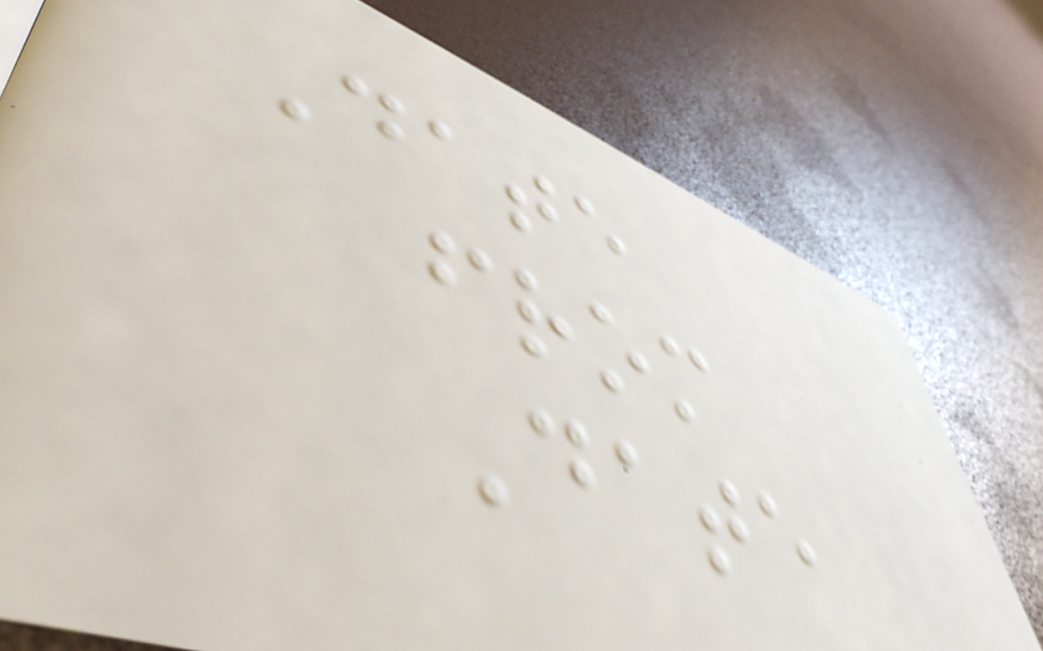Date
from
Date
